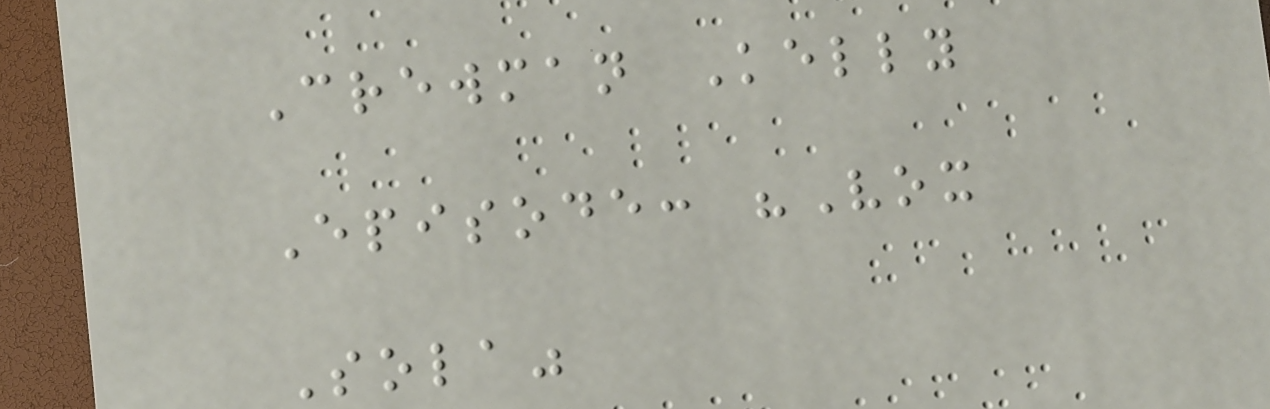Crewman Kelly
Episode: "Vox
Sola"
